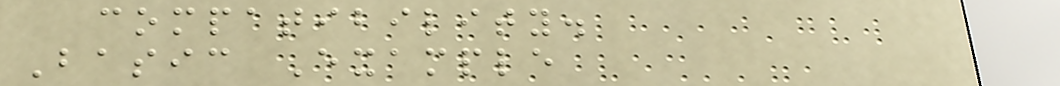compatibility.
Basic Example
